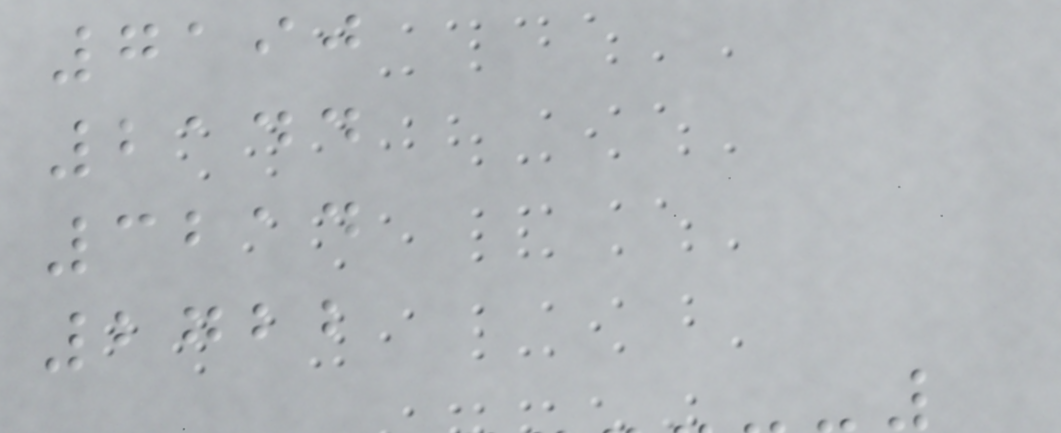7190
2144
3214
2722
